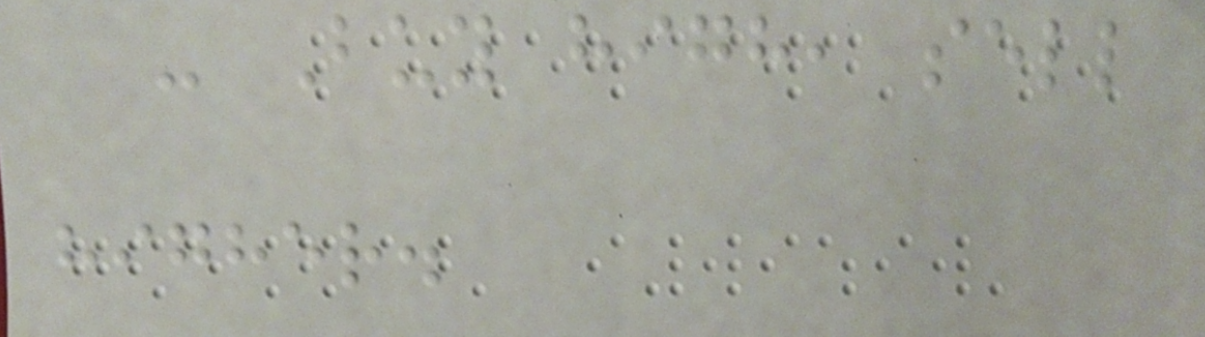- Buy high, sell
higher.
